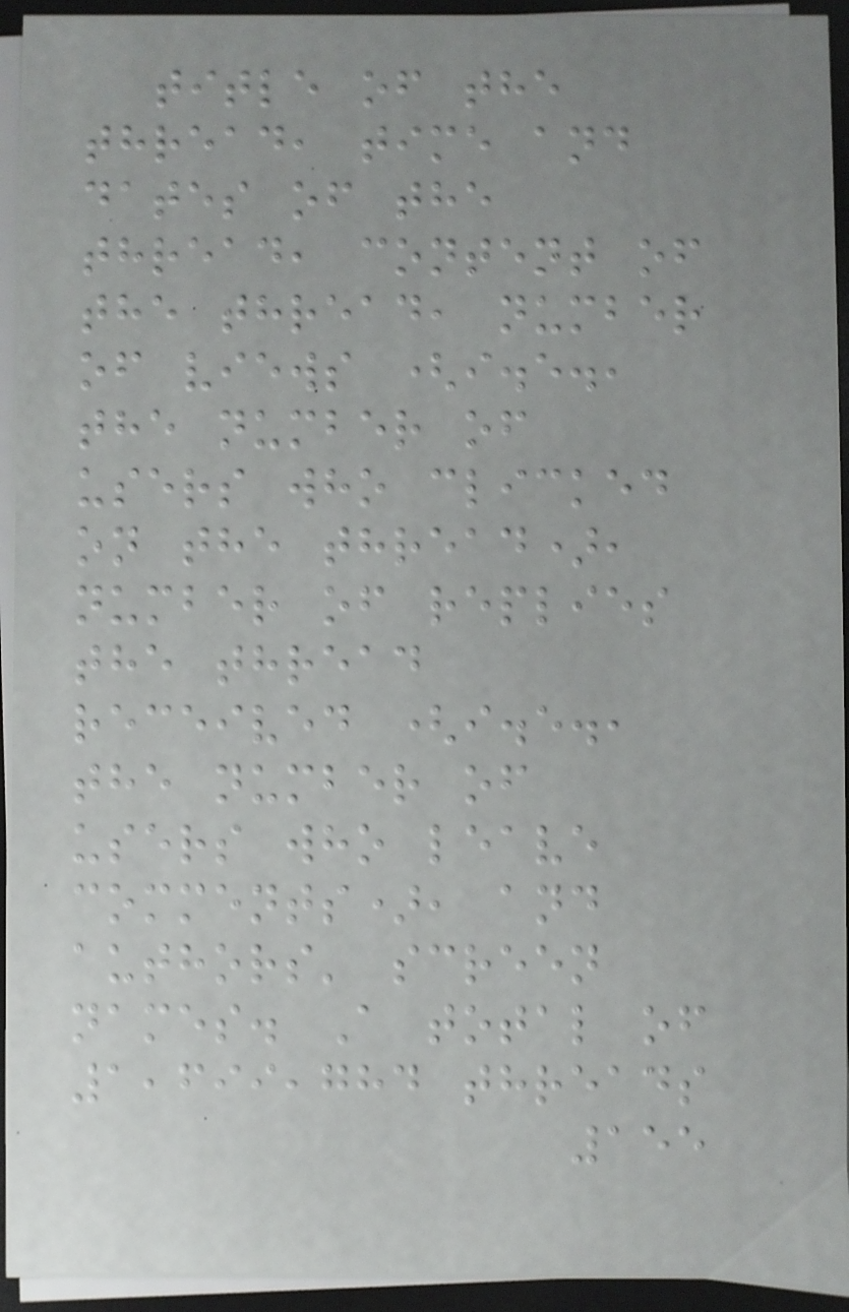title of the
thread, time and
dates of the
thread, content of
the thread, number
of views (i.e.,
the number of
users who clicked
on the thread),
number of replies
the thread
received (i.e.,
the number of
users who leave
comments), and
authors' screen
names. A total of
1,699,784 threads
155
